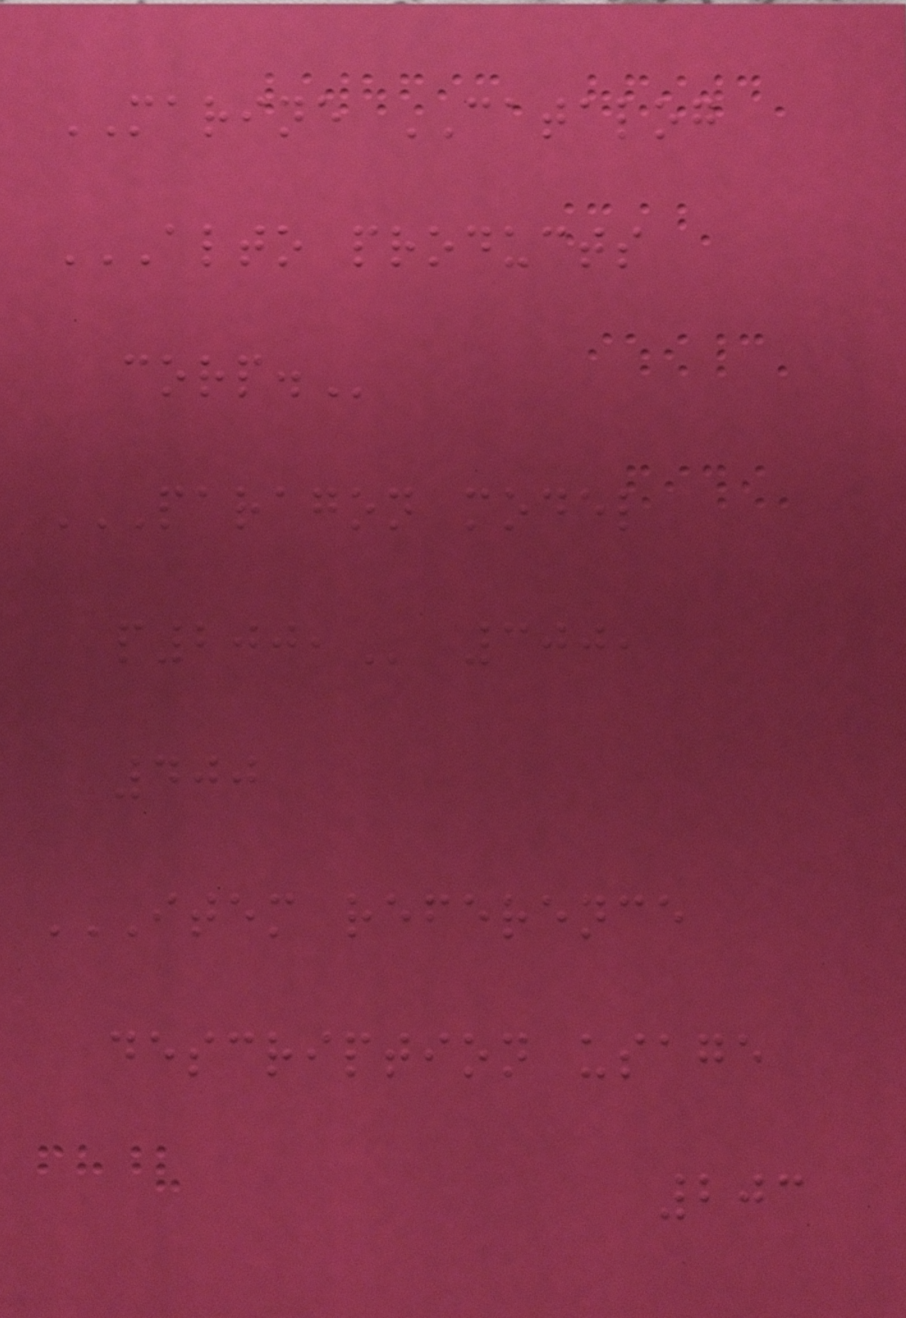MARINE CATALOG
ALTO PRODUCTS
CORP.
PARAGON MODEL
P200, 300,
400
ITEM REFERENCE
DESCRIPTION USAGE
203
